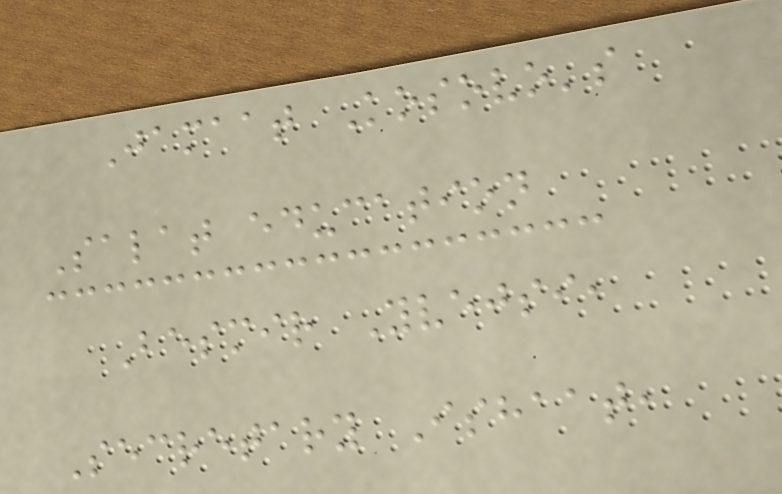Jamaat Kosovo's
Salat education
Besmir Yvejsi,
Secretary Ishaat,
